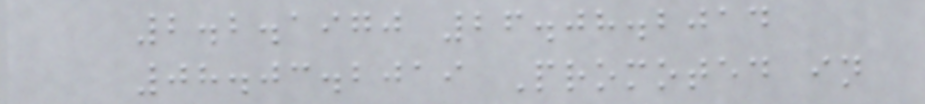2.2.1970 26.08.2014
08.03.2019 Promoted in
